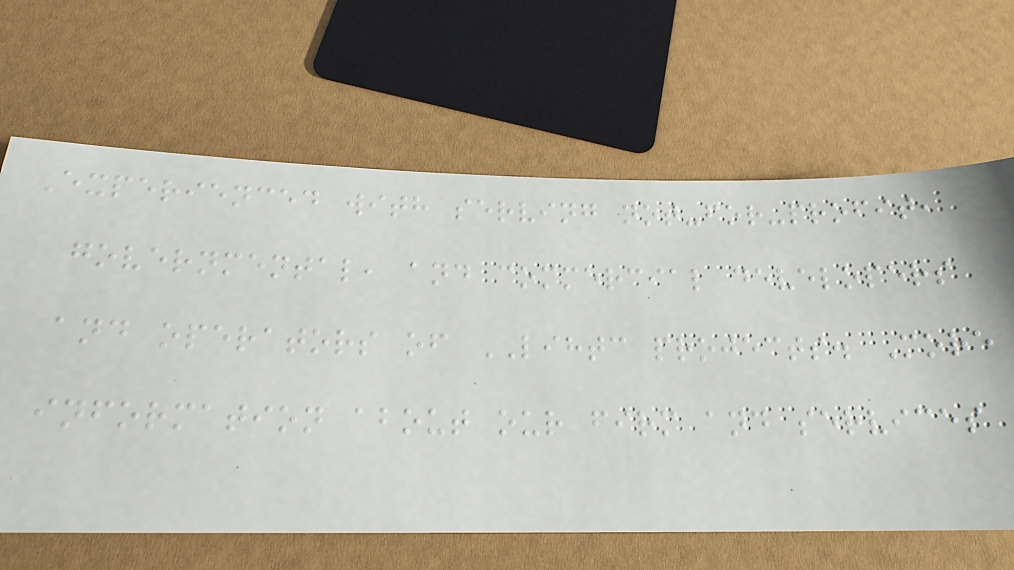Experienced with serving not-for-profit,
governmental, and commercial developers
and operators of LIHTC projects. More
information about our firm and services
